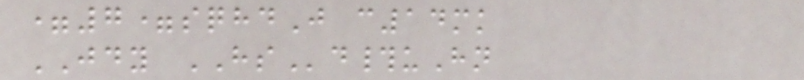=7=sqhdJ c14mk
JDY HSd#uHn
